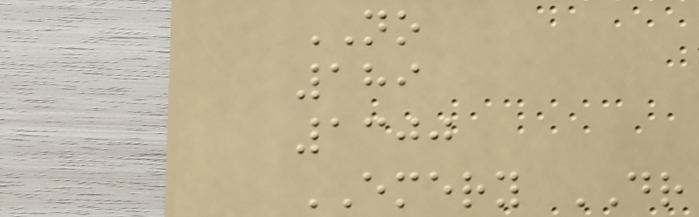NO
189
1300
EMERY DR
